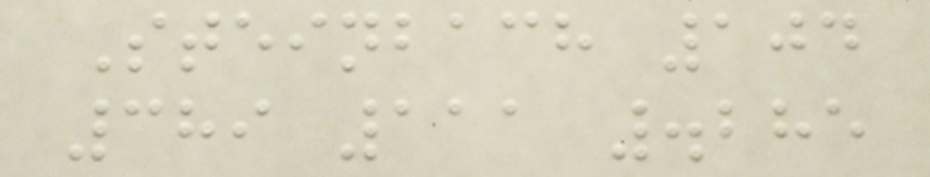Steinbach 104
389 111 .285
